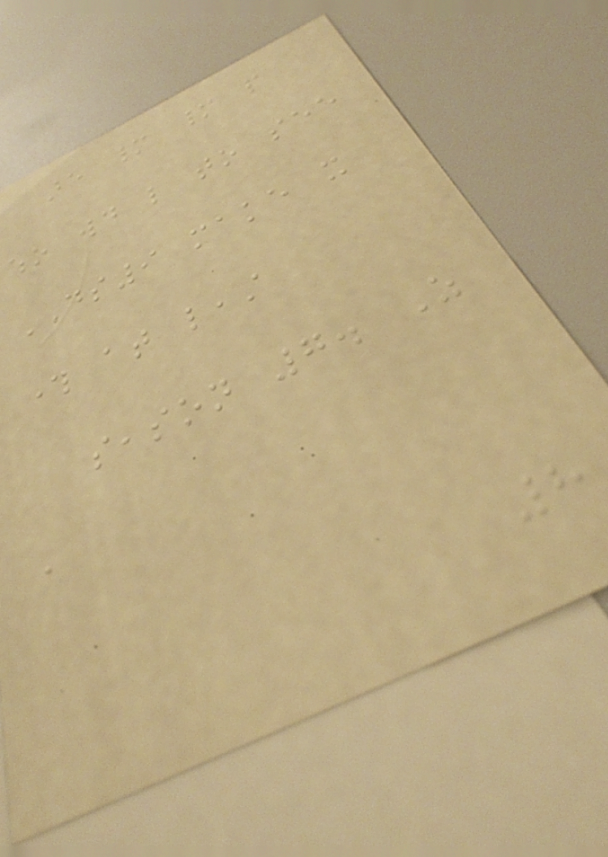are many many people
who would like to see
DS9 make it
through at least
season 7. As
a
8
